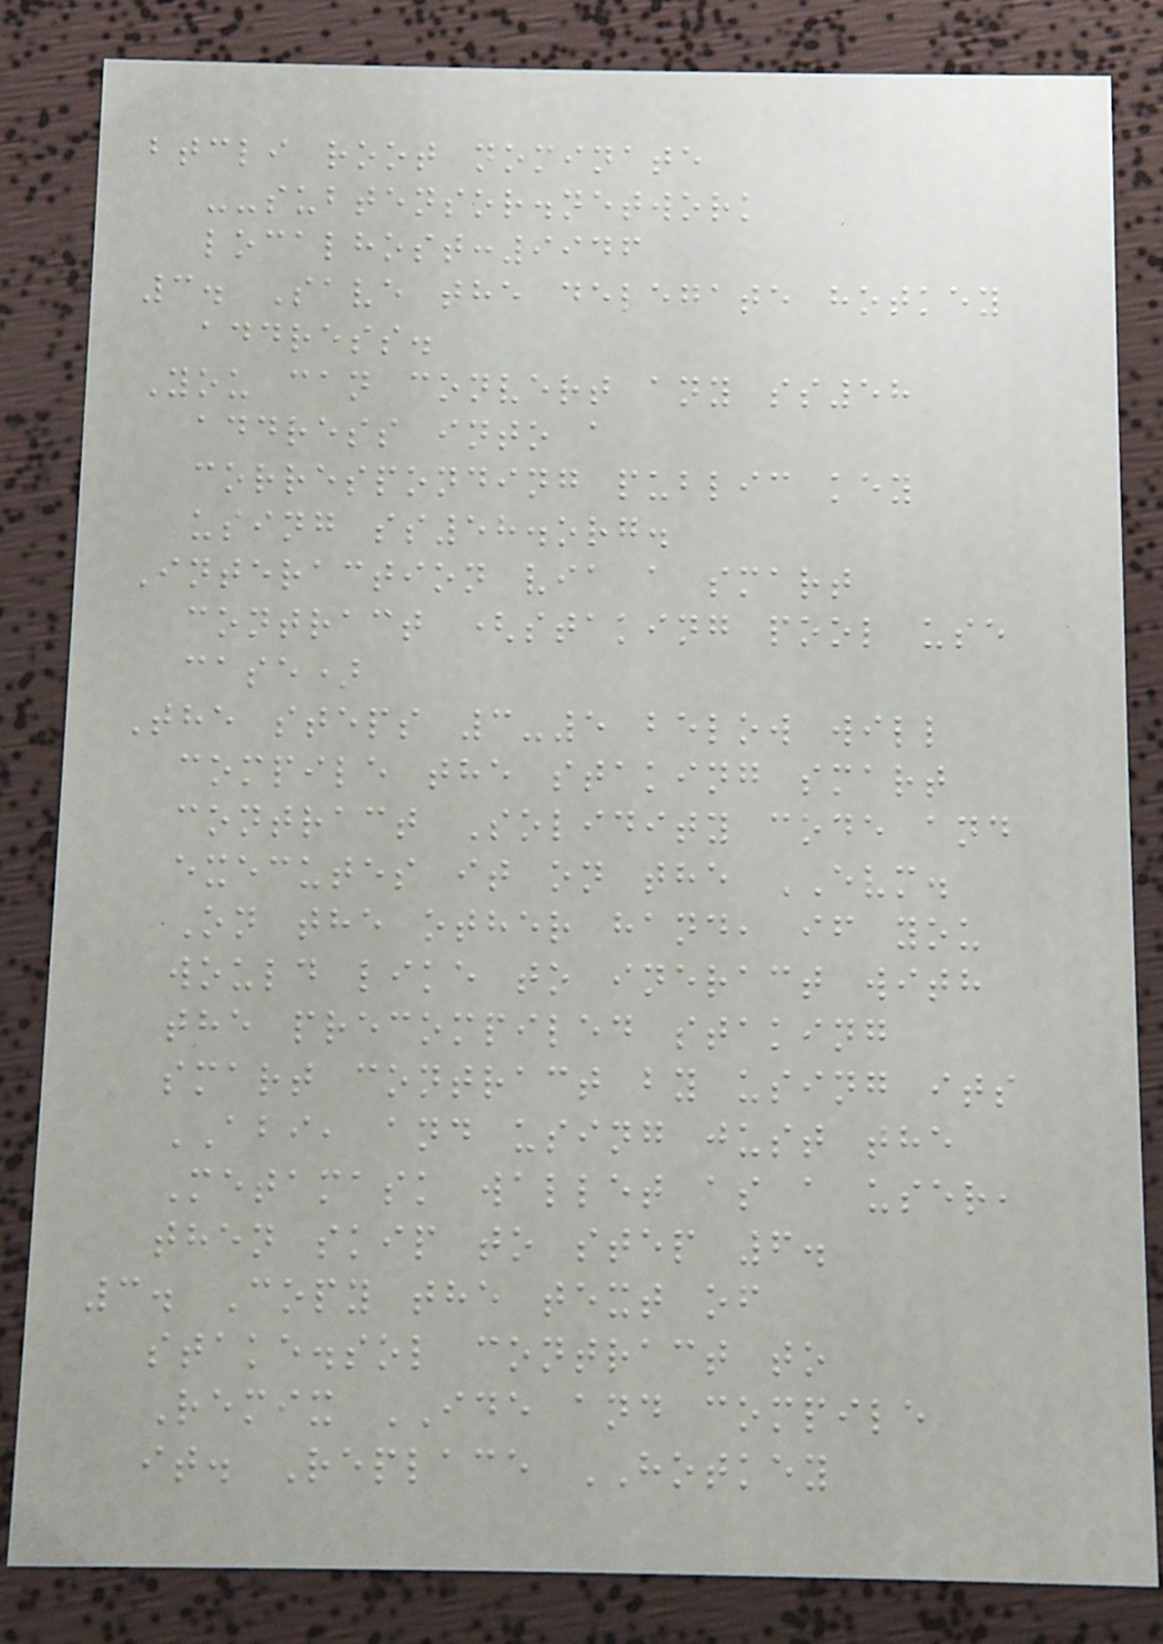btcli root nominate
--subtensor.network
localhost:9946
3. Save the delegate hotkey
address.
You can convert any ss58
address into a
corresponding public key
using ss58.org.
Interaction via a smart
contract (staking pool use
case)
The steps 3-5 below will
compile the staking smart
contract Solidity code and
executes it on the EVM.
On the other hand, if you
would like to ineract with
the precompiled staking
smart contract by using its
ABI, and using just the
Metamask wallet as a user,
then skip to step 6.
3. Copy the text of
stake.sol contract to
Remix IDE and compile
it. Replace HOTKEY
